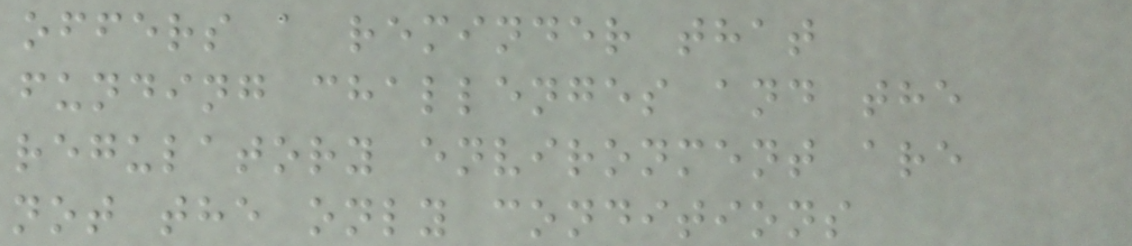offers a reminder that
funding challenges and the
regulatory environment are
not the only conditions
